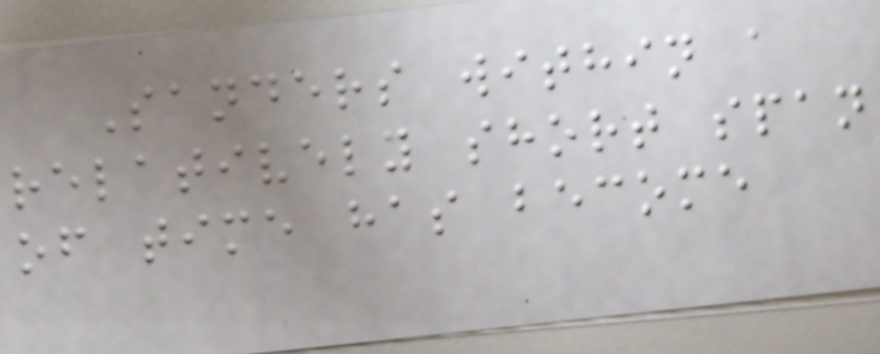Sanders within a
relatively short span
of time has become
